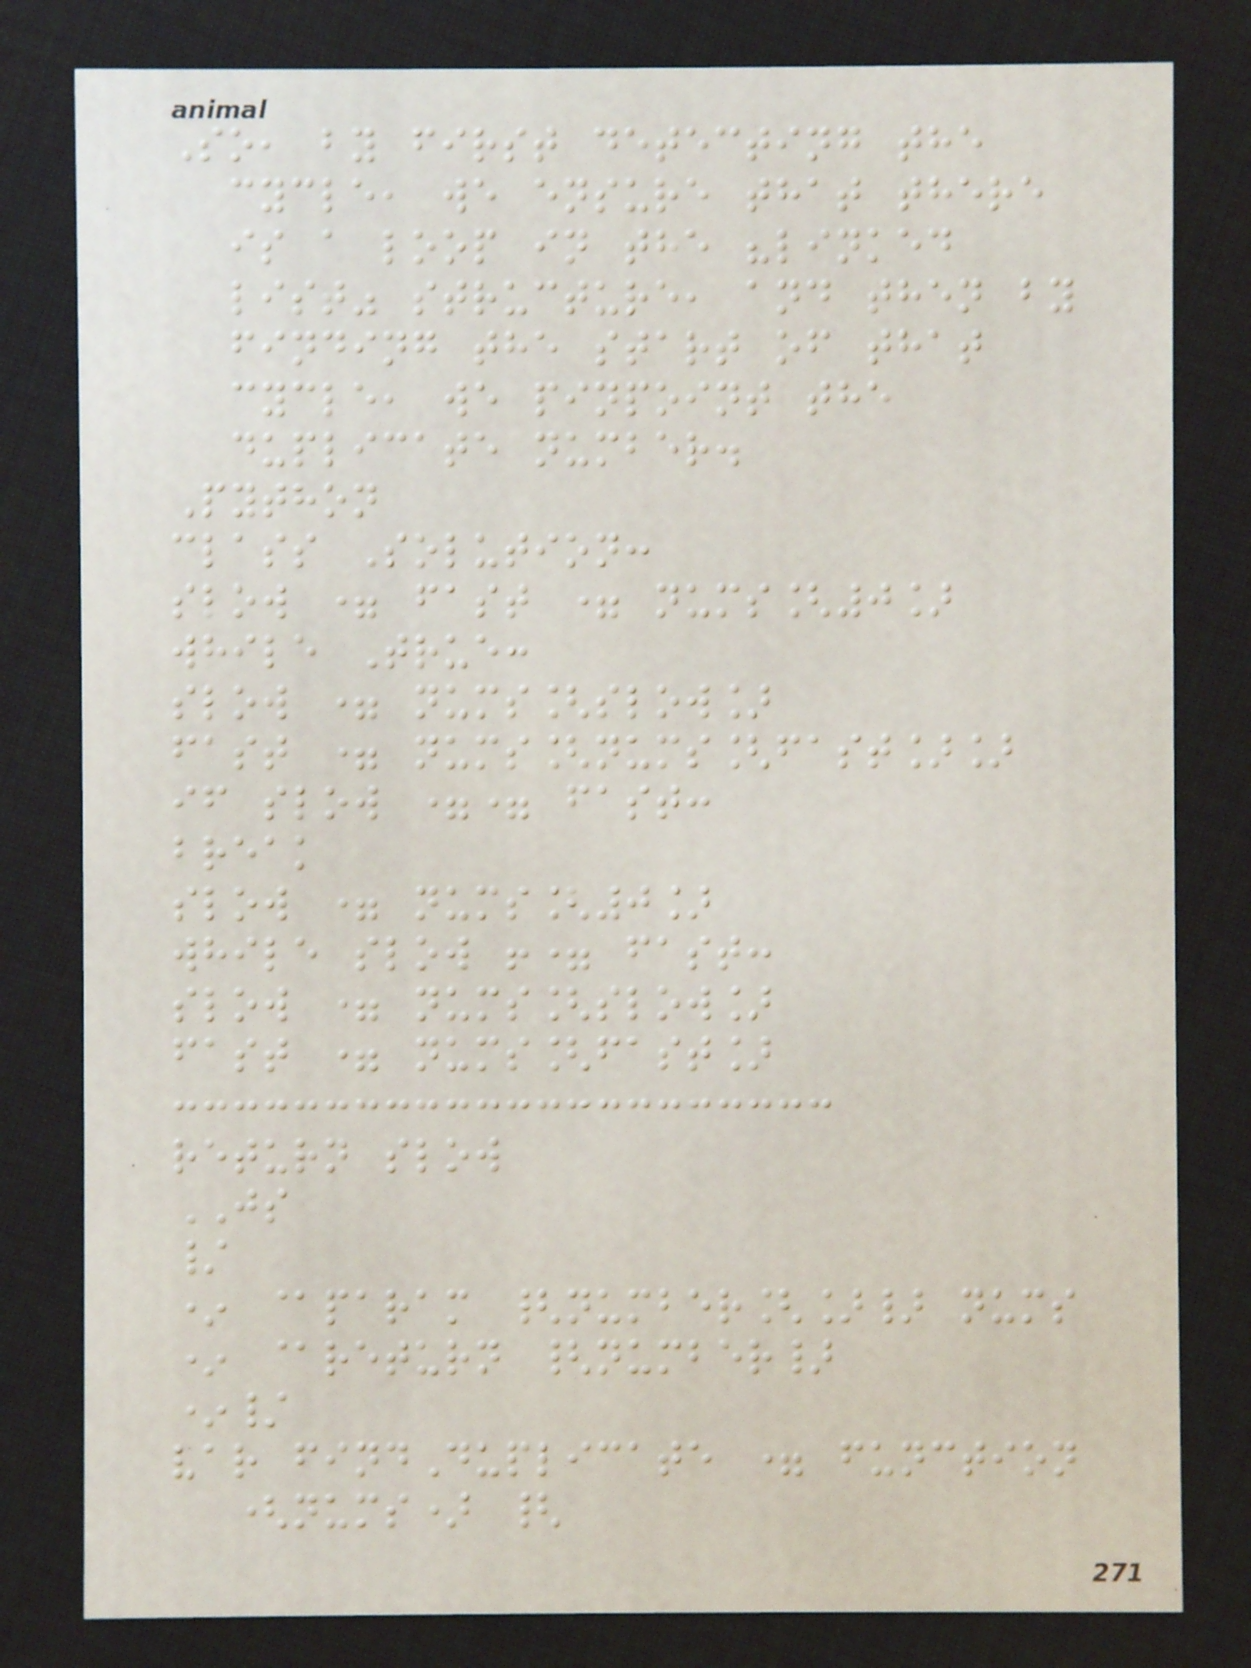So, by first detecting the
cycle, we ensure that there
is a loop in the "linked
list" structure, and then by
finding the start of that
cycle, we pinpoint the
duplicate number.
Python
class Solution:
slow = fast = nums[0]
while True:
slow = nums[slow]
fast = nums[nums[fast]]
if slow == fast:
break
slow = nums[0]
while slow != fast:
slow = nums[slow]
fast = nums[fast]
return slow
JS
/
* @param {number[]} nums
* @return {number}
*/
var findDuplicate = function
(nums) {
